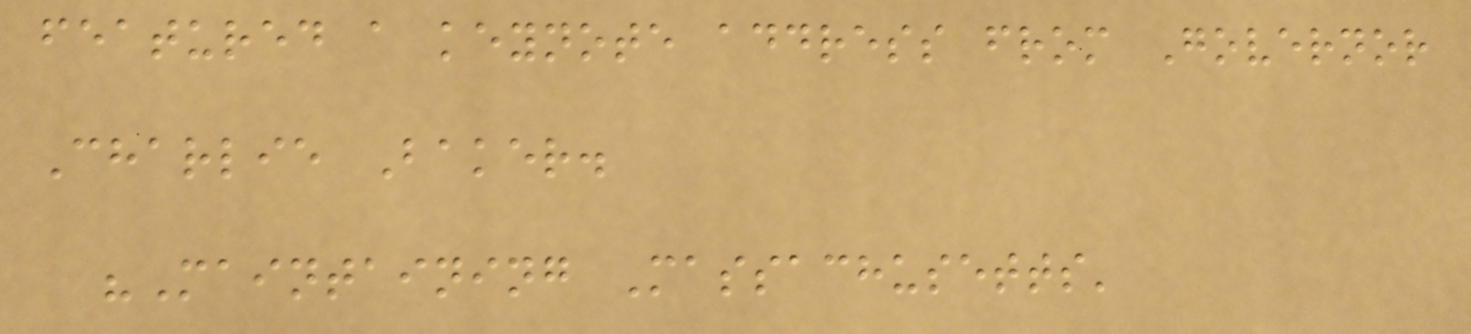featured a keynote address from Governor
Charlie Baker.
"Maintaining Massachusetts'
